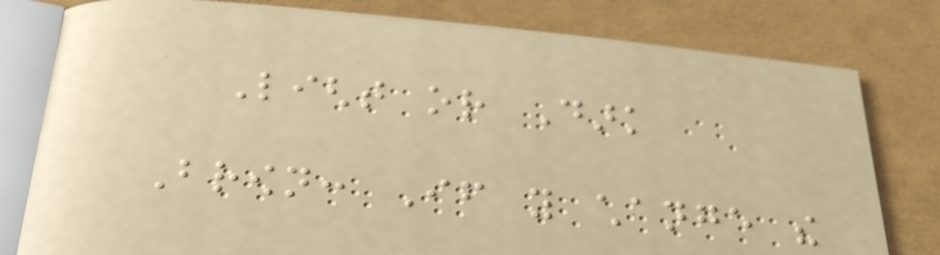Light or Dark
Brown: If you change the
